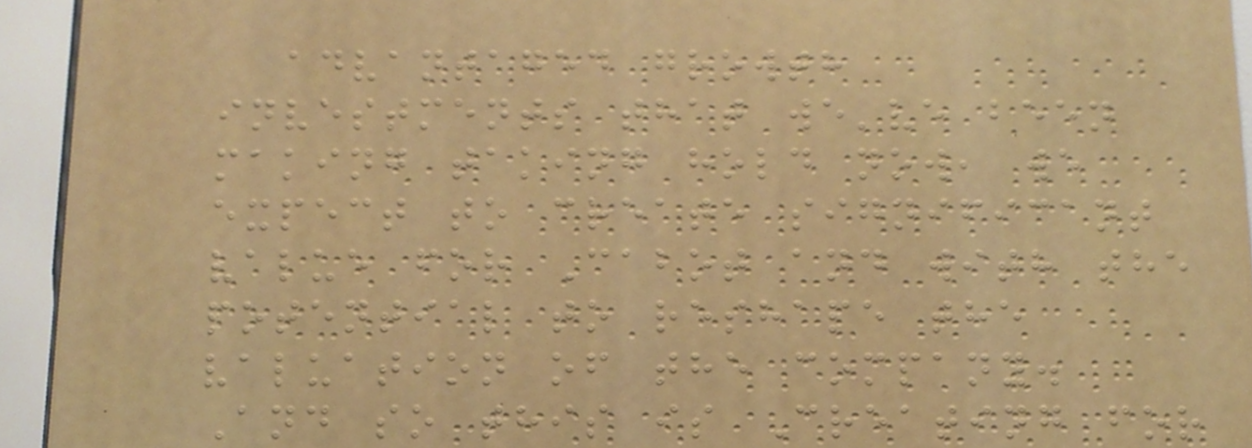advantaged growth
investments that we've been
making taking hold now, we
expect to create significant
value for Cabot and with the
potential to reshape the
valuation of the company.
And so this is Creating for
